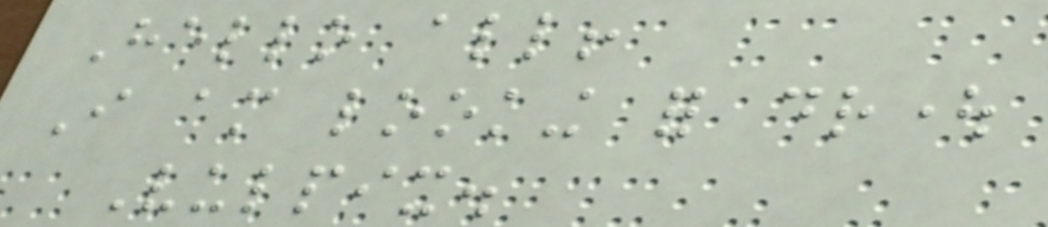Hello all!
I am looking for drought
Vulpix.
